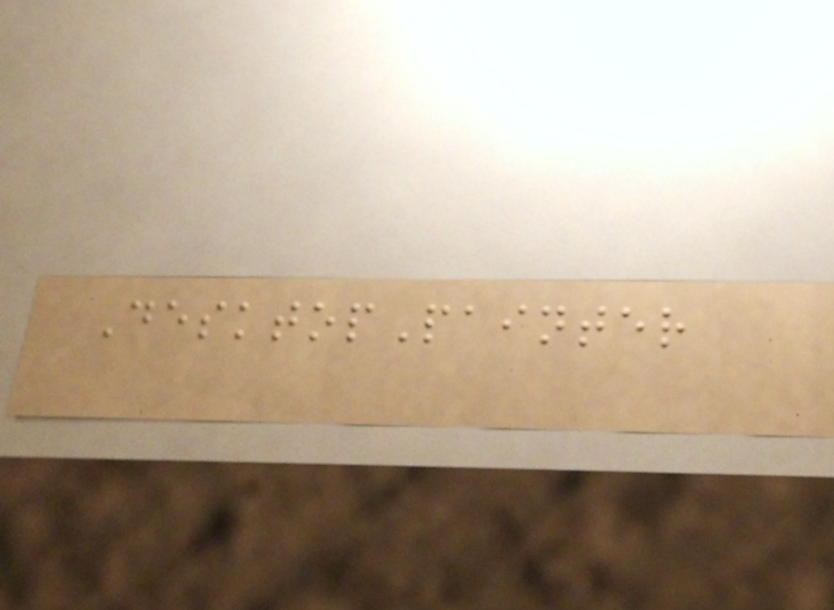DesktopPainter
